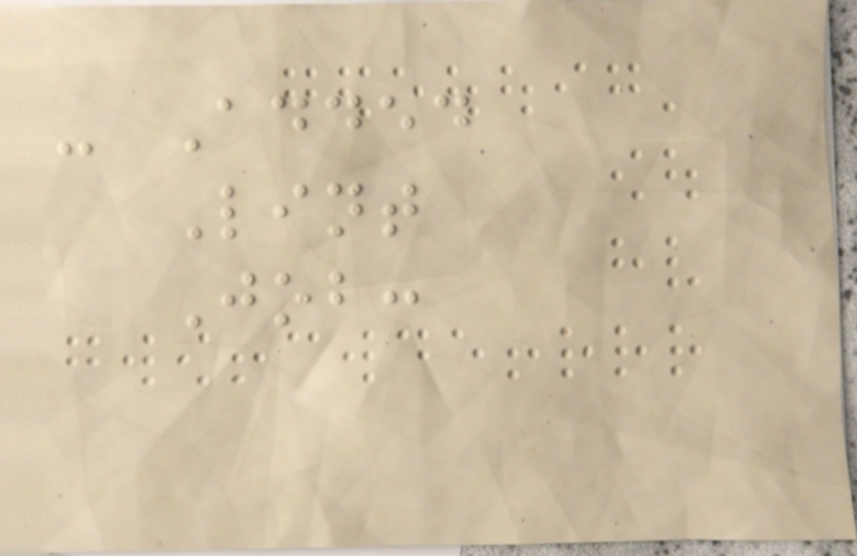- Added
Lint
Job:
